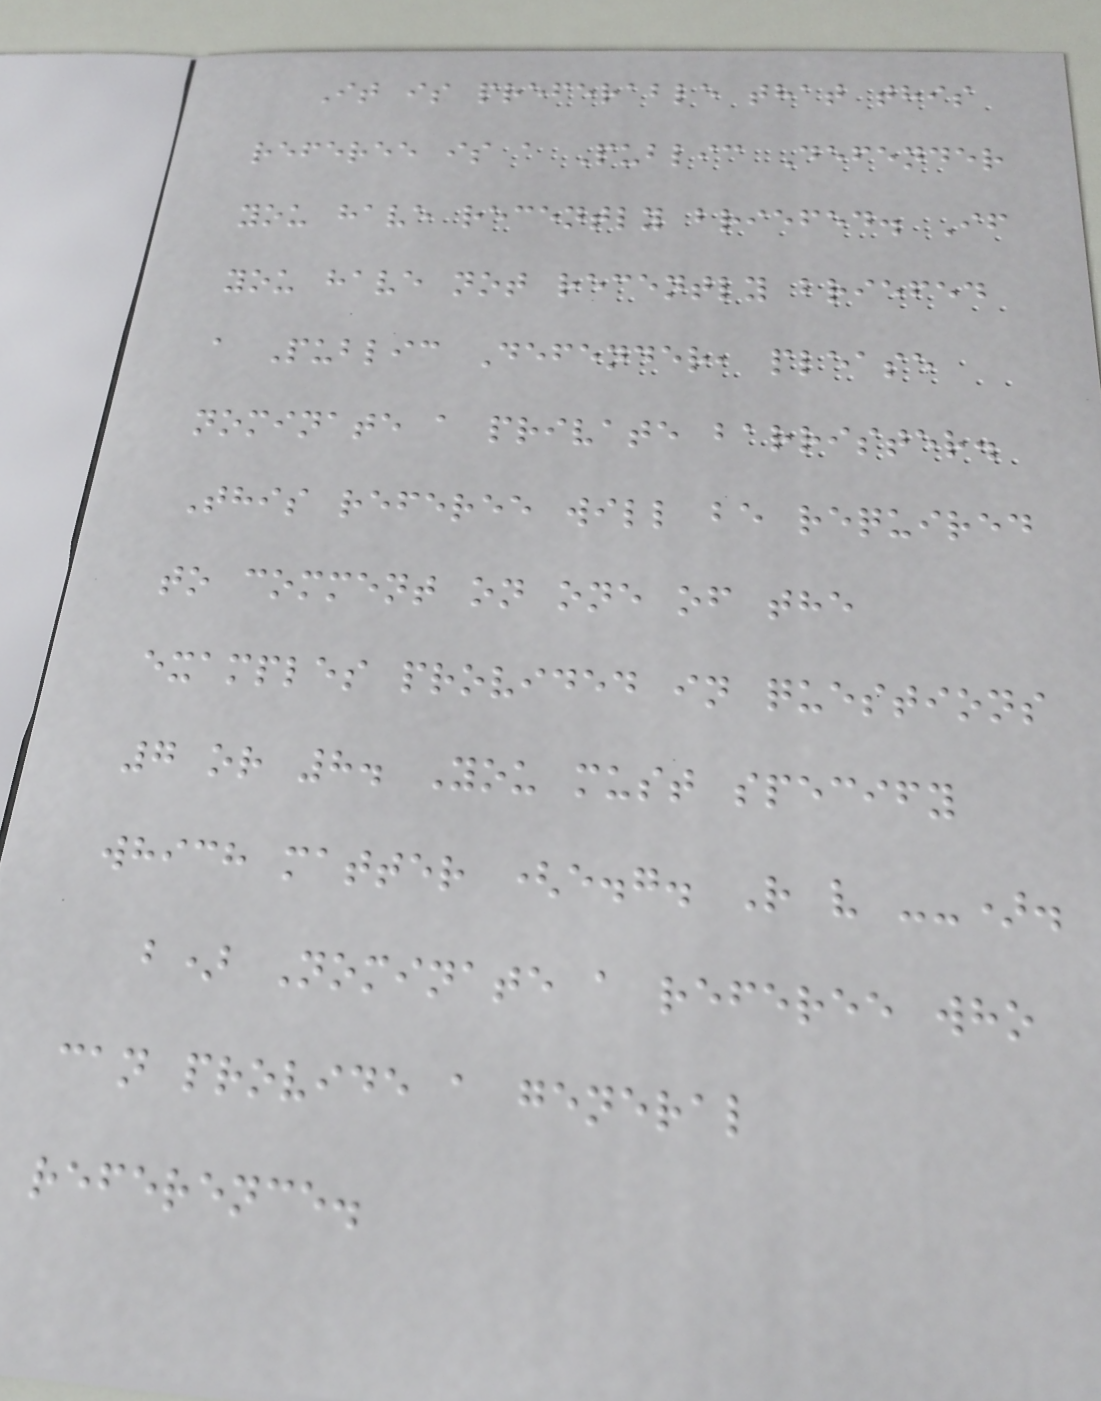It is preferable that this
referee is a Public Defender
you have recently briefed. If
you have not recently briefed
a Public Defender, please
nominate a private barrister.
This referee will be required
to comment on one of the
examples provided in questions
7 or 8. You must specify
which matter (e.g. R v --).
b) Nominate a referee who
can provide a general
reference.
